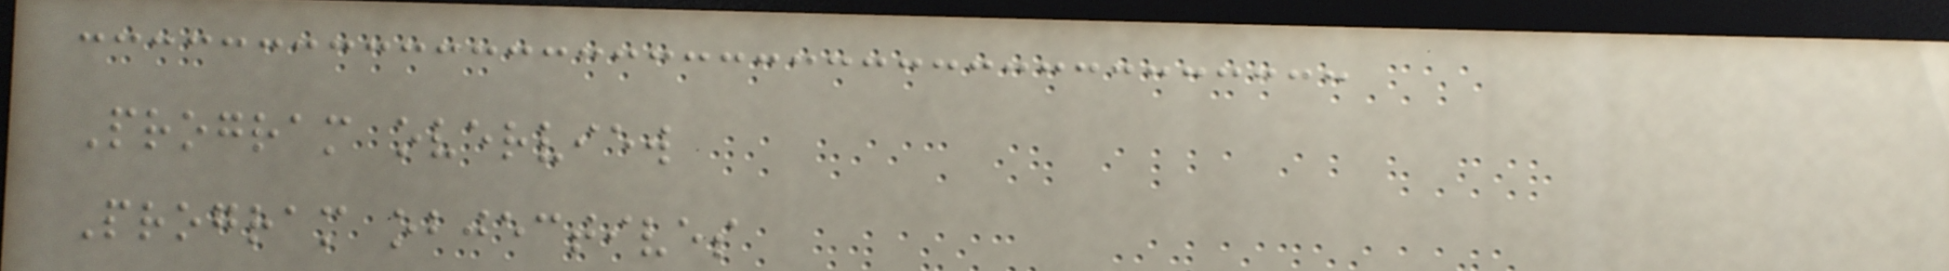Program overview
Program objectives
